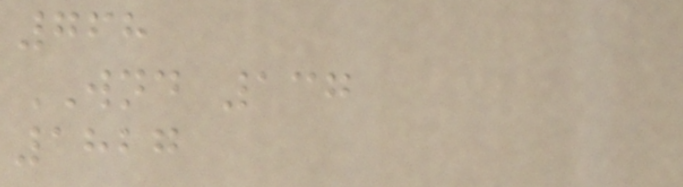768
WND 137
1827
